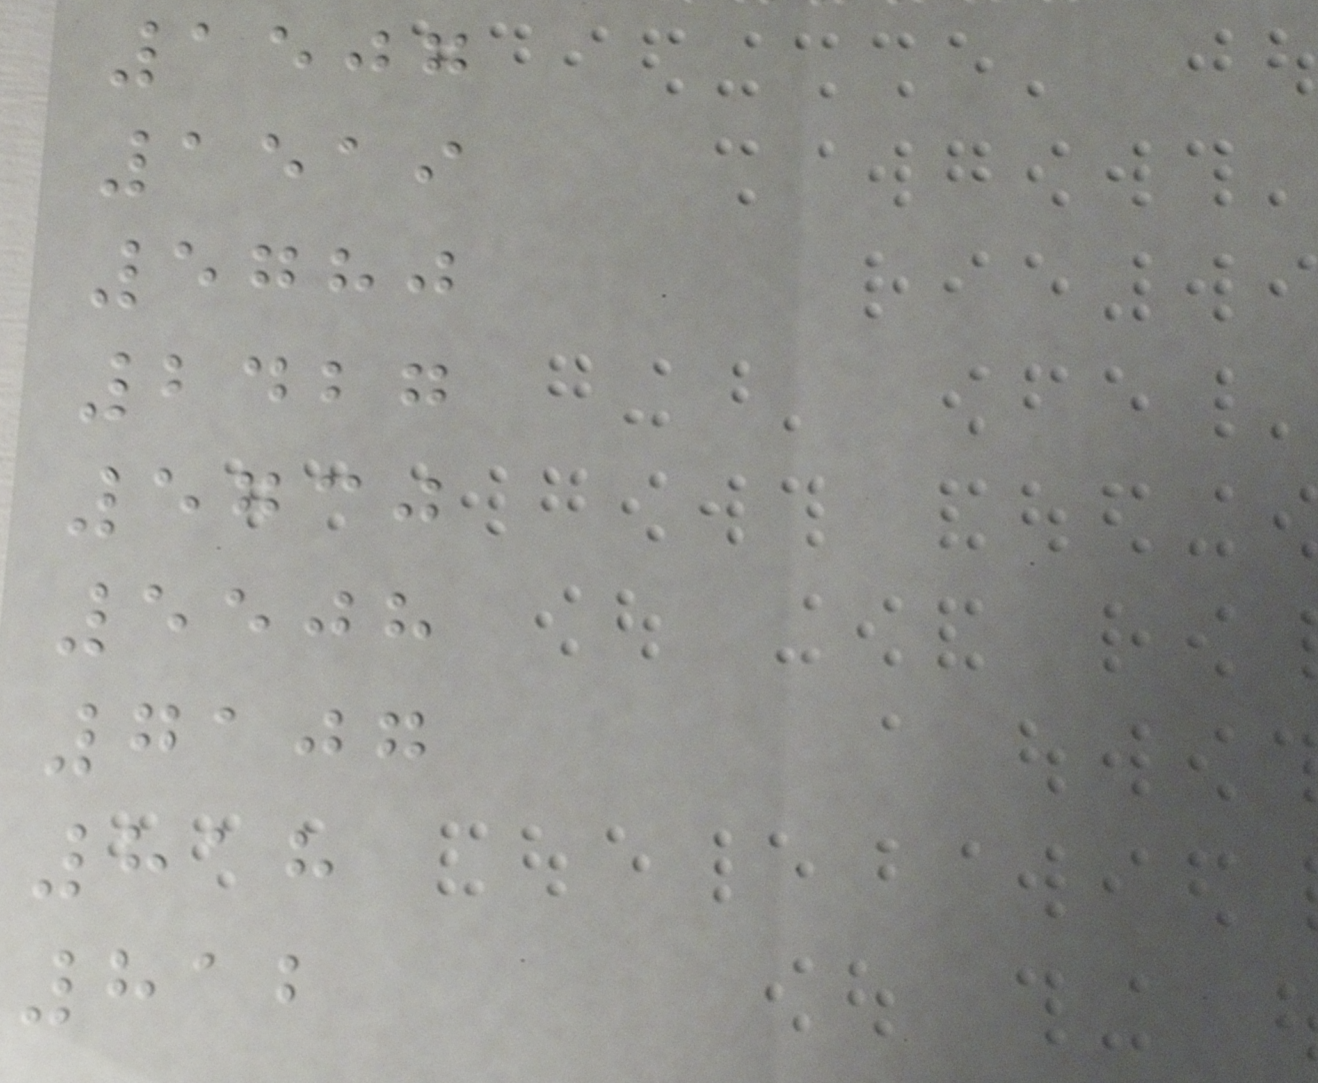1507
1519
5780
2427
5730
5508
7107
818
812
